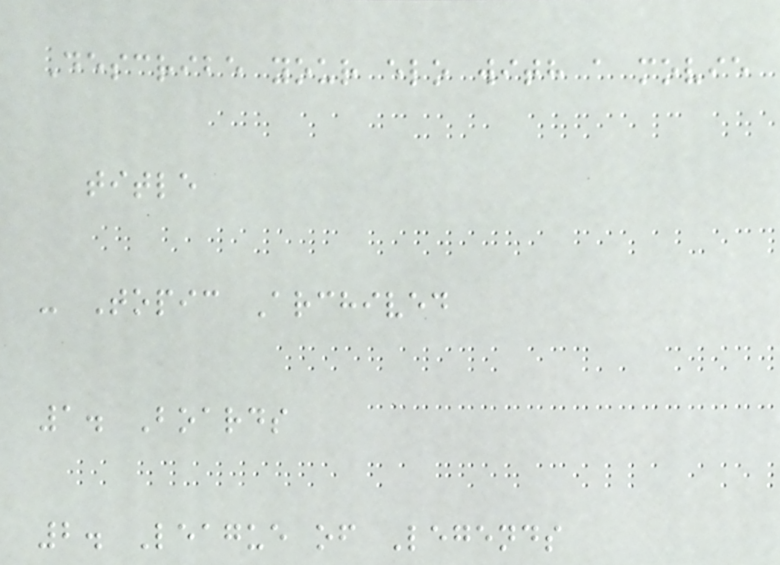Describe your elo with a movie
title
- Topic Archived
1. Boards
2. League of Legends
